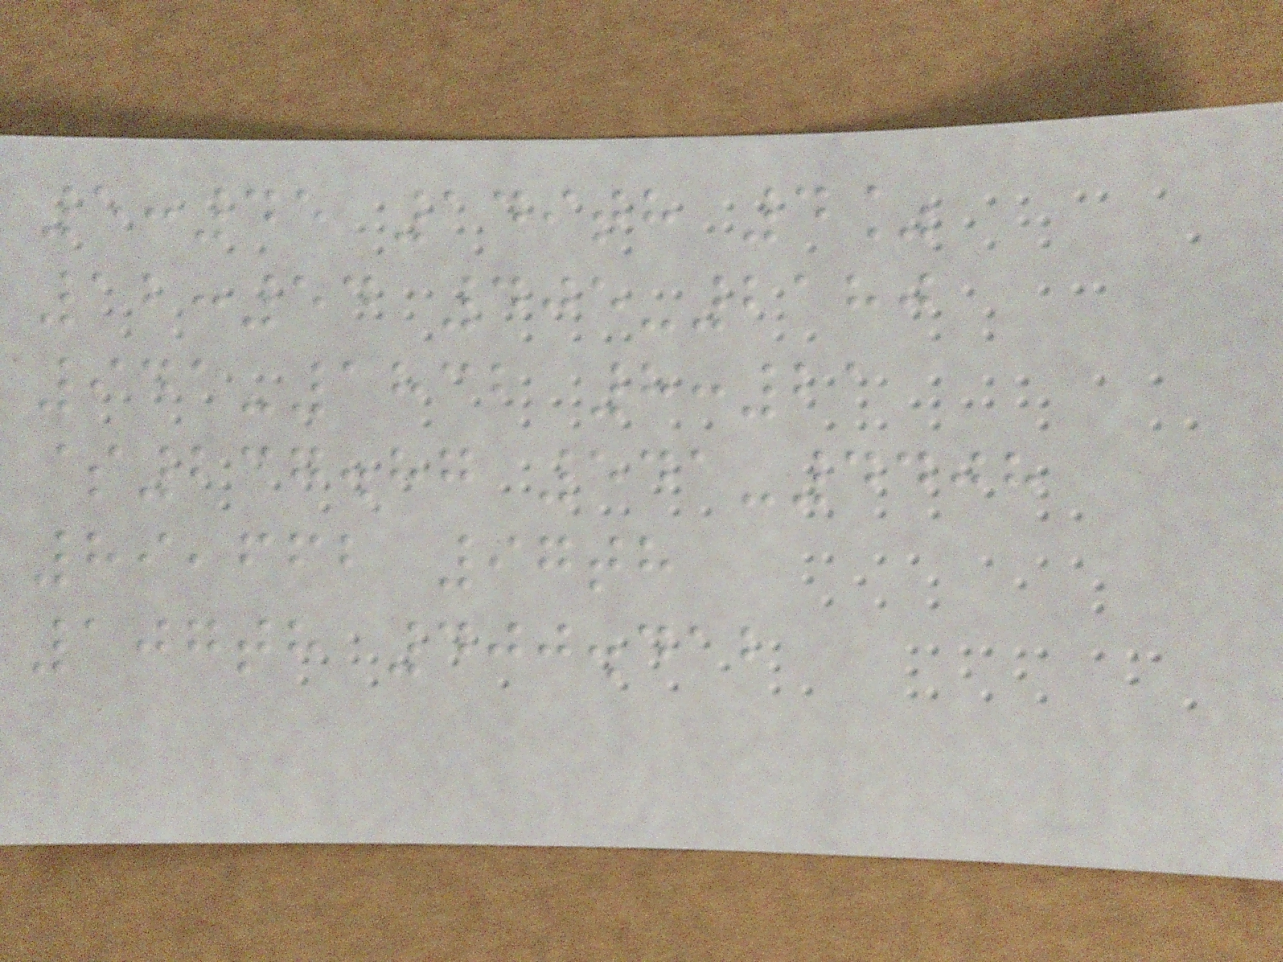5:45 149th 4%
12:54 405-2180
941-1832 8:21
$237.87 541-4408
89,662 97th
107th 400.412
